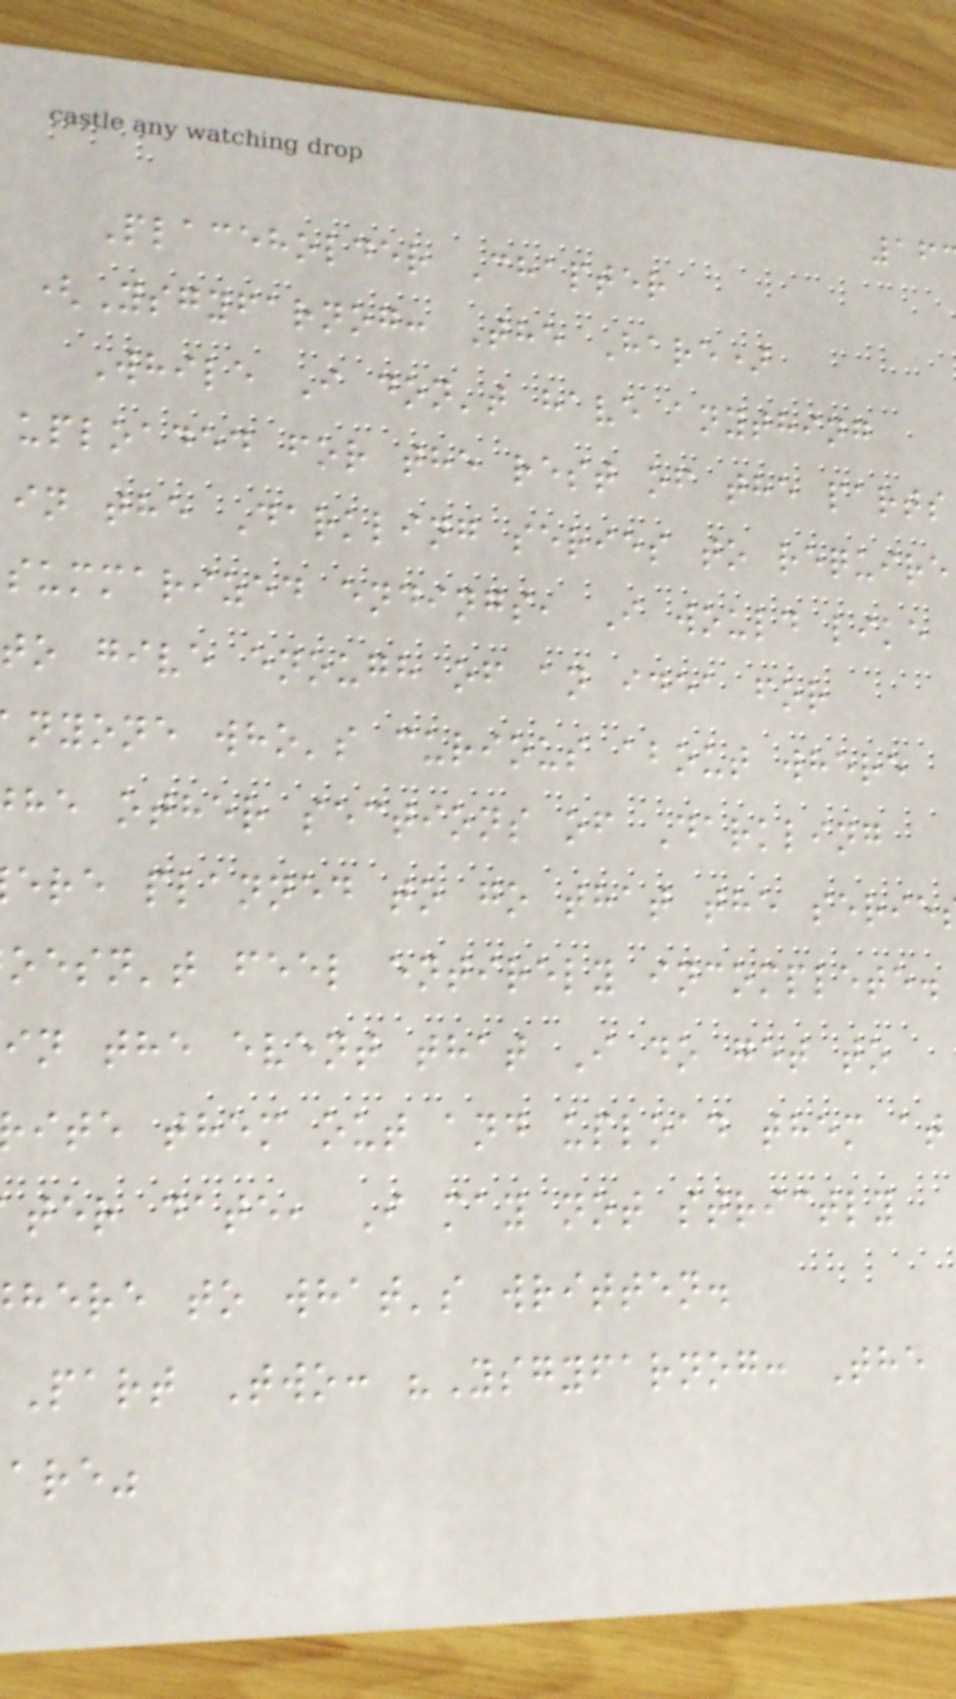Placeholder Chapter
(Ysgyfarnog: The Hare)
While I don't have anything
uploaded for the rest of the parts
in the Darkling series to require
summarized endings, I would like
to give enough of an idea for
nyone who's curious about where
he other sections of Darkling
ere planned to go that the serie
oesn't feel entirely incomplete.
in the event that I do get to
ite them out and upload them at
ter date, I may not strictly
here to what's written.
Part Two: "Ysgyfarnog: The
are"
